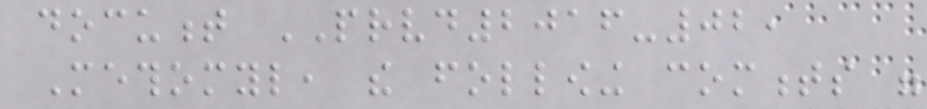document PRVD2016-02,
Methomyl, the following comments were
